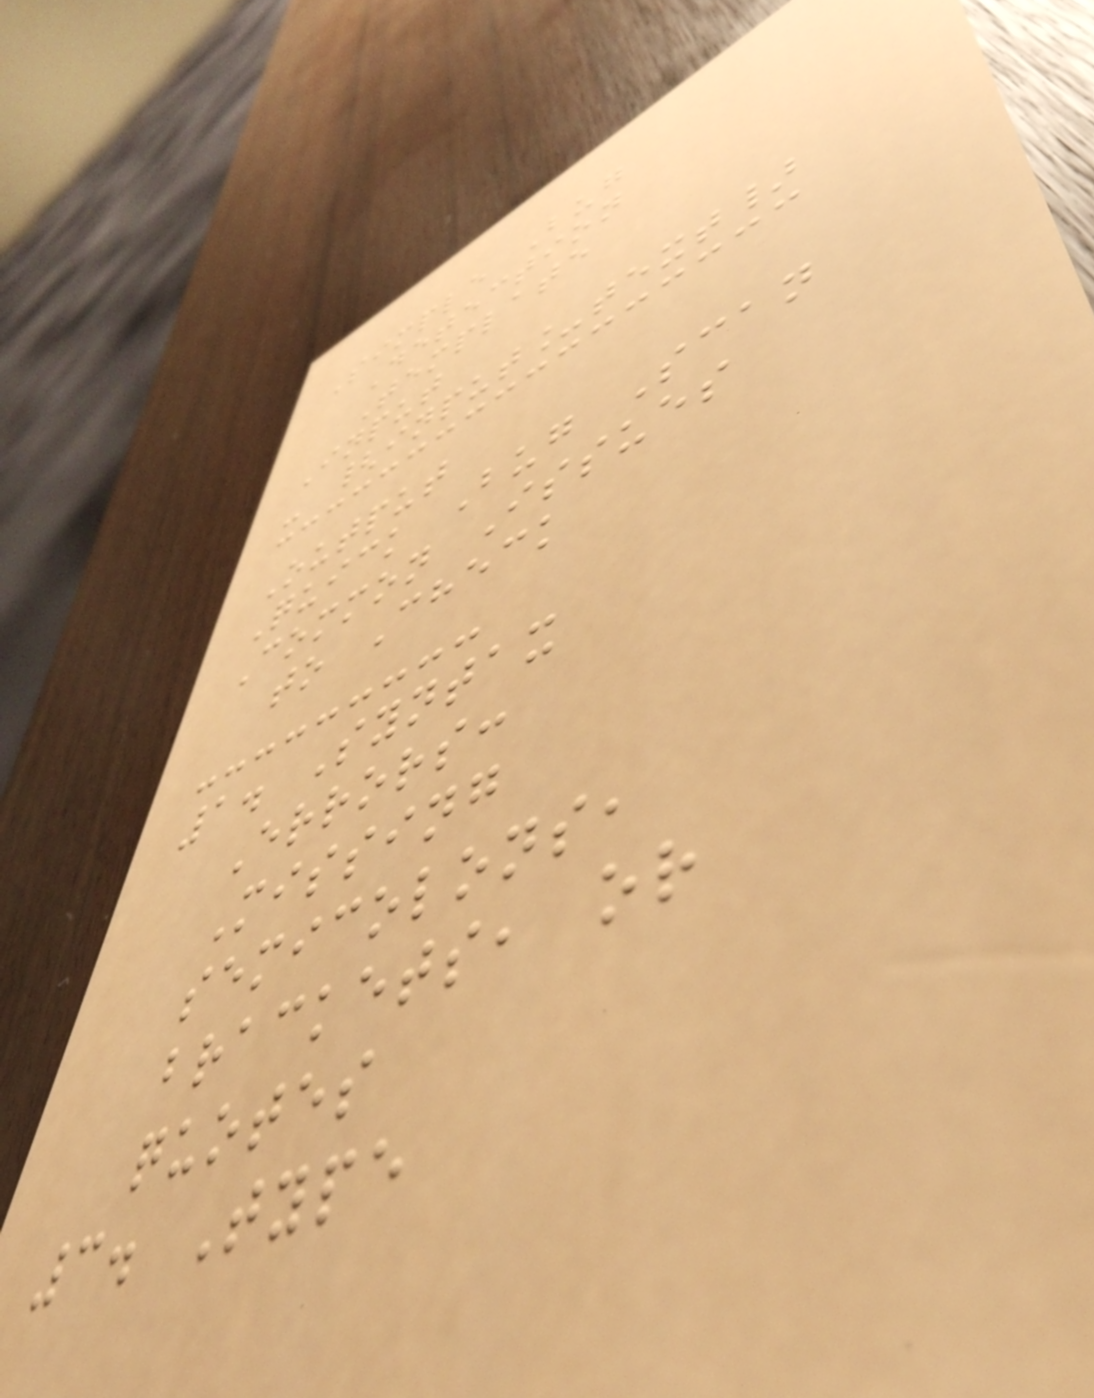Simple Bug
Detection
Template
Input
- {input_text}
Output
Quick Bug Scan
Common Issues
to Check
1. Syntax
Errors:
Missing
semicolons,
brackets, or
quotes
3. Type
